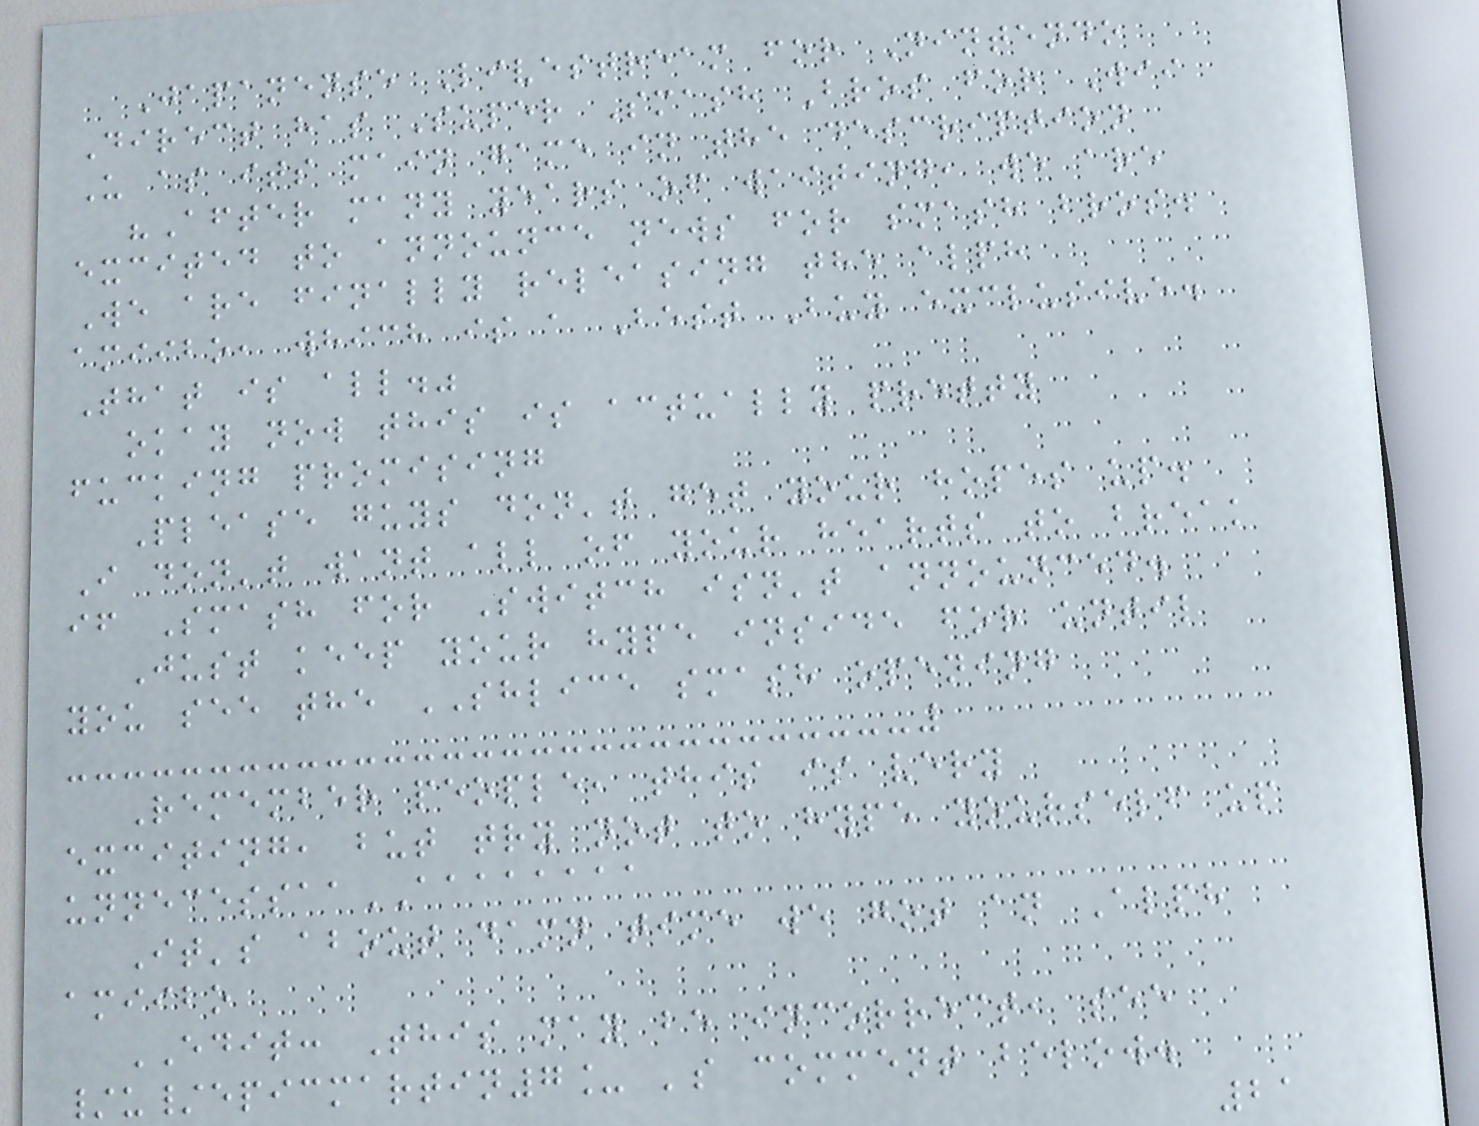Japanense Livestream for Nintendo
Direct has Super Smash Bros for Wii
U as its main game in the description
"After many years of waiting, we are
excited to announce news for smash bros.
We are finally releasing the alph
amiibo, which is a Best Buy exclusive.
That is all."
okay now this is actually pretty
fucking promising
Please guys don't get your hopes up.
I don't want all of your hearts to break
if Smash for Switch isn't announced.
Just keep your hype inside for until
you see the SHLICE smash opening
Remember people, this is very
exciting, but try not to hype yourself up
unnecessaaAAAAAAAA
It's about damn time we got an Alph
amiibo
EDIT: This may be incorrect, see
/u/epicmartin7_ 's comment below.
21
